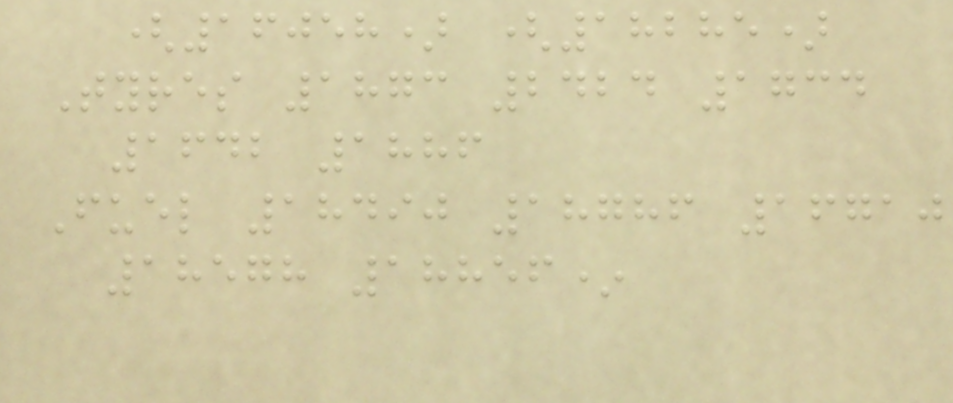(16058) (18285)
Tyres 1873 2424 1734
1642 1886
Fuel 18490 18786 16710
18578 18856*
